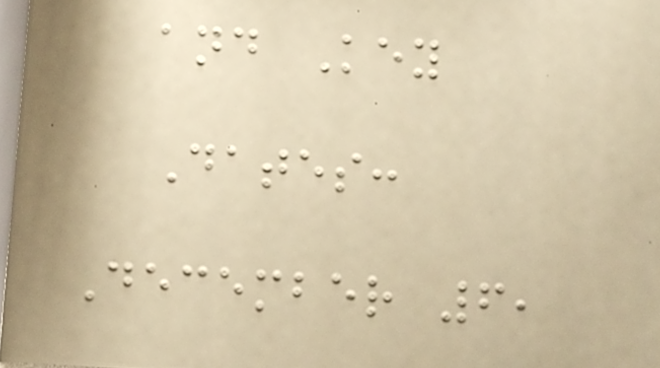and Key
Dates:
December 6,
